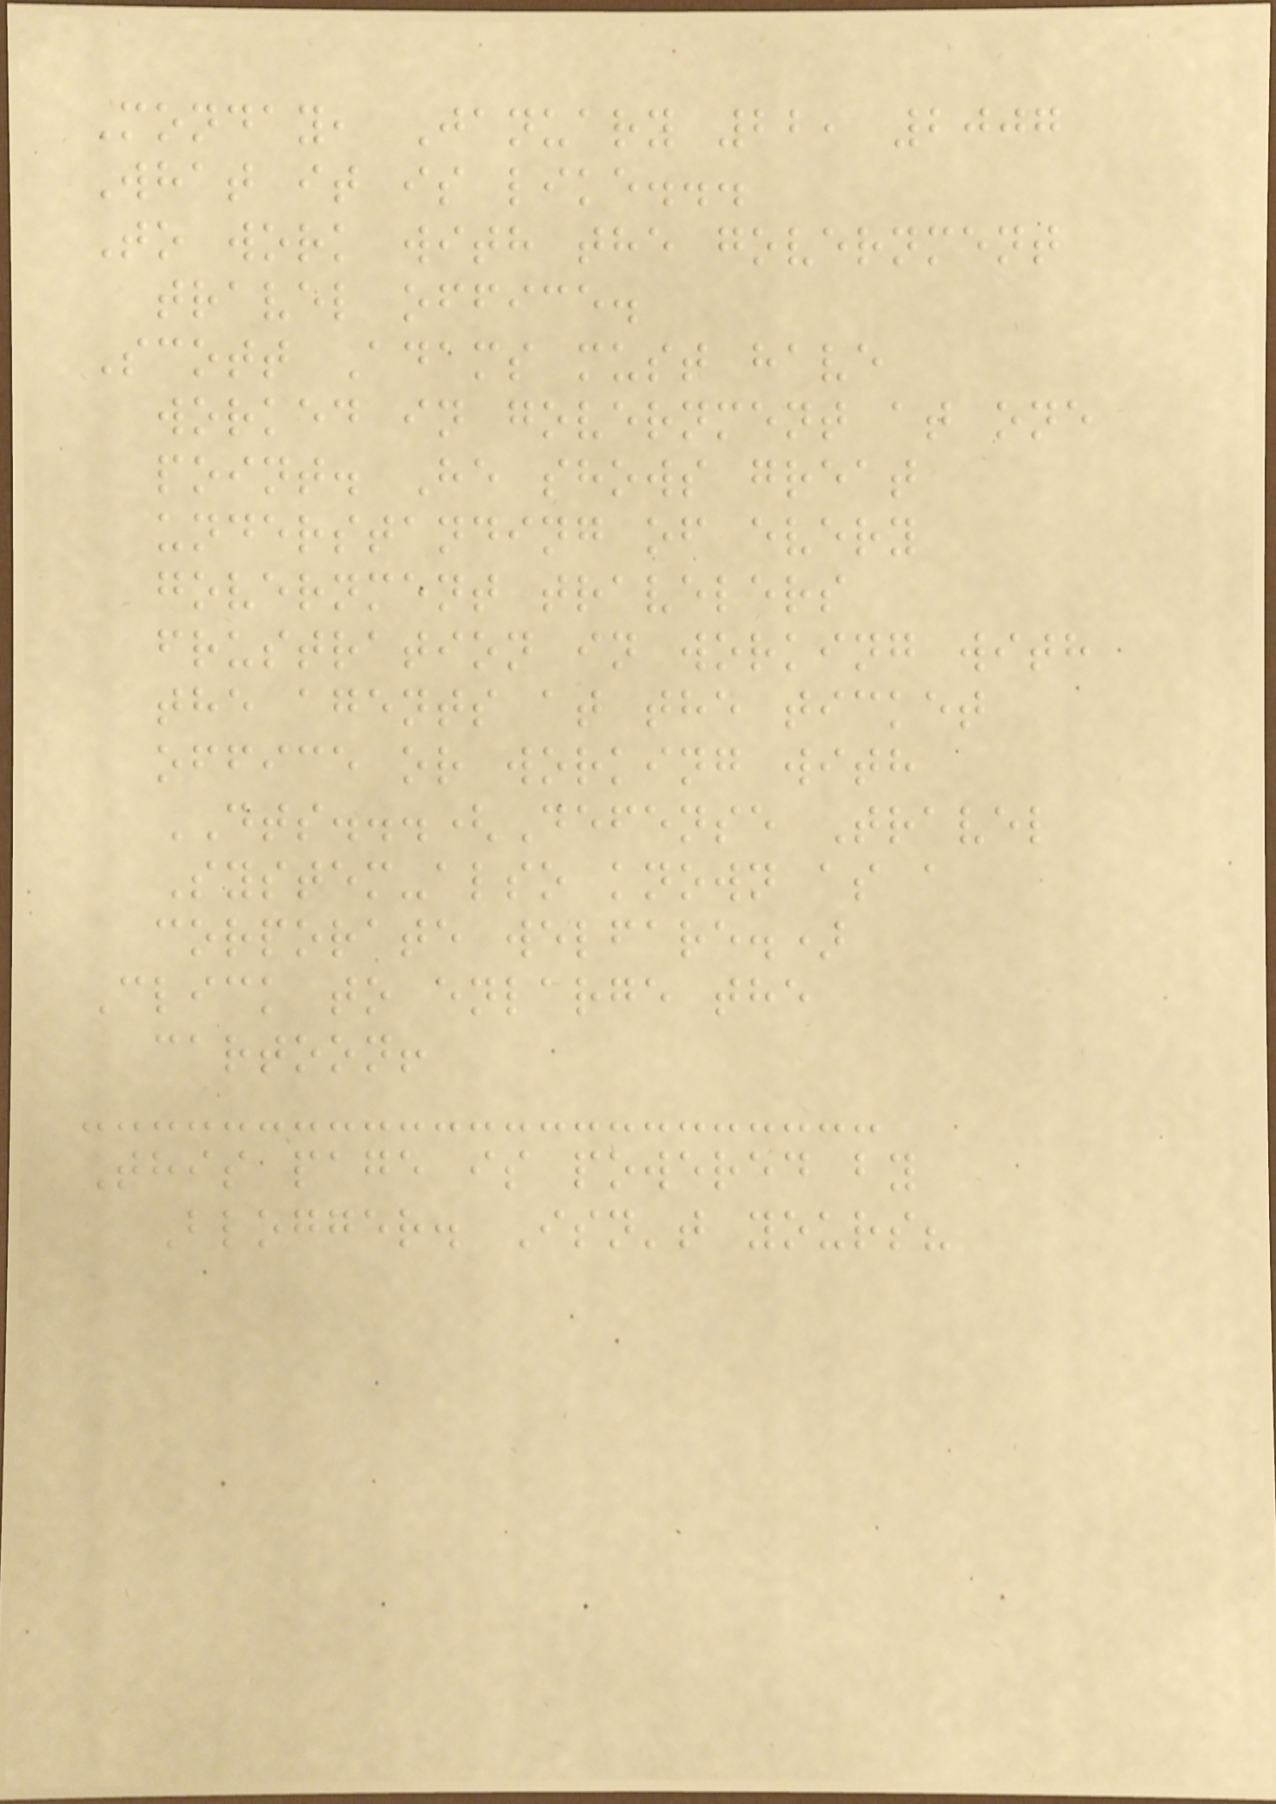Monday, January 22, 2007
What it is like...
To work with the government
travel office.
Scott Adams must have
worked in government at one
point. He shows great
understanding of every
government travelers
frustration in working with
the agents at the ticket
office or working with
DTS...(Defense Travel
System-also known as a
corporate welfare.)
Click to enlarge the
cartoon!
This page is powered by
Blogger. Isn't yours?
